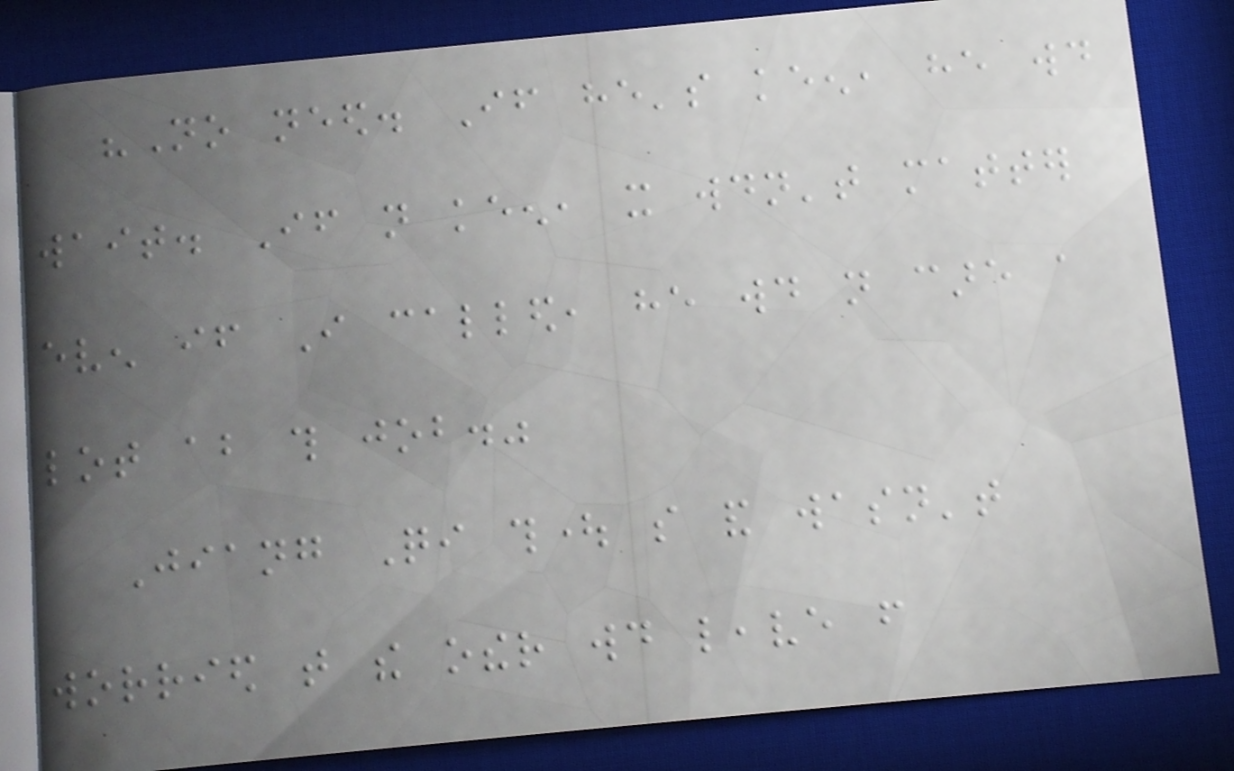"No need. If he's keen, he would
wait. If not keen, it wouldn't matter
even if I called, he would not care a
lot about this job."
Jiang Qi thought so and wasn't
worried that the other would leave from
